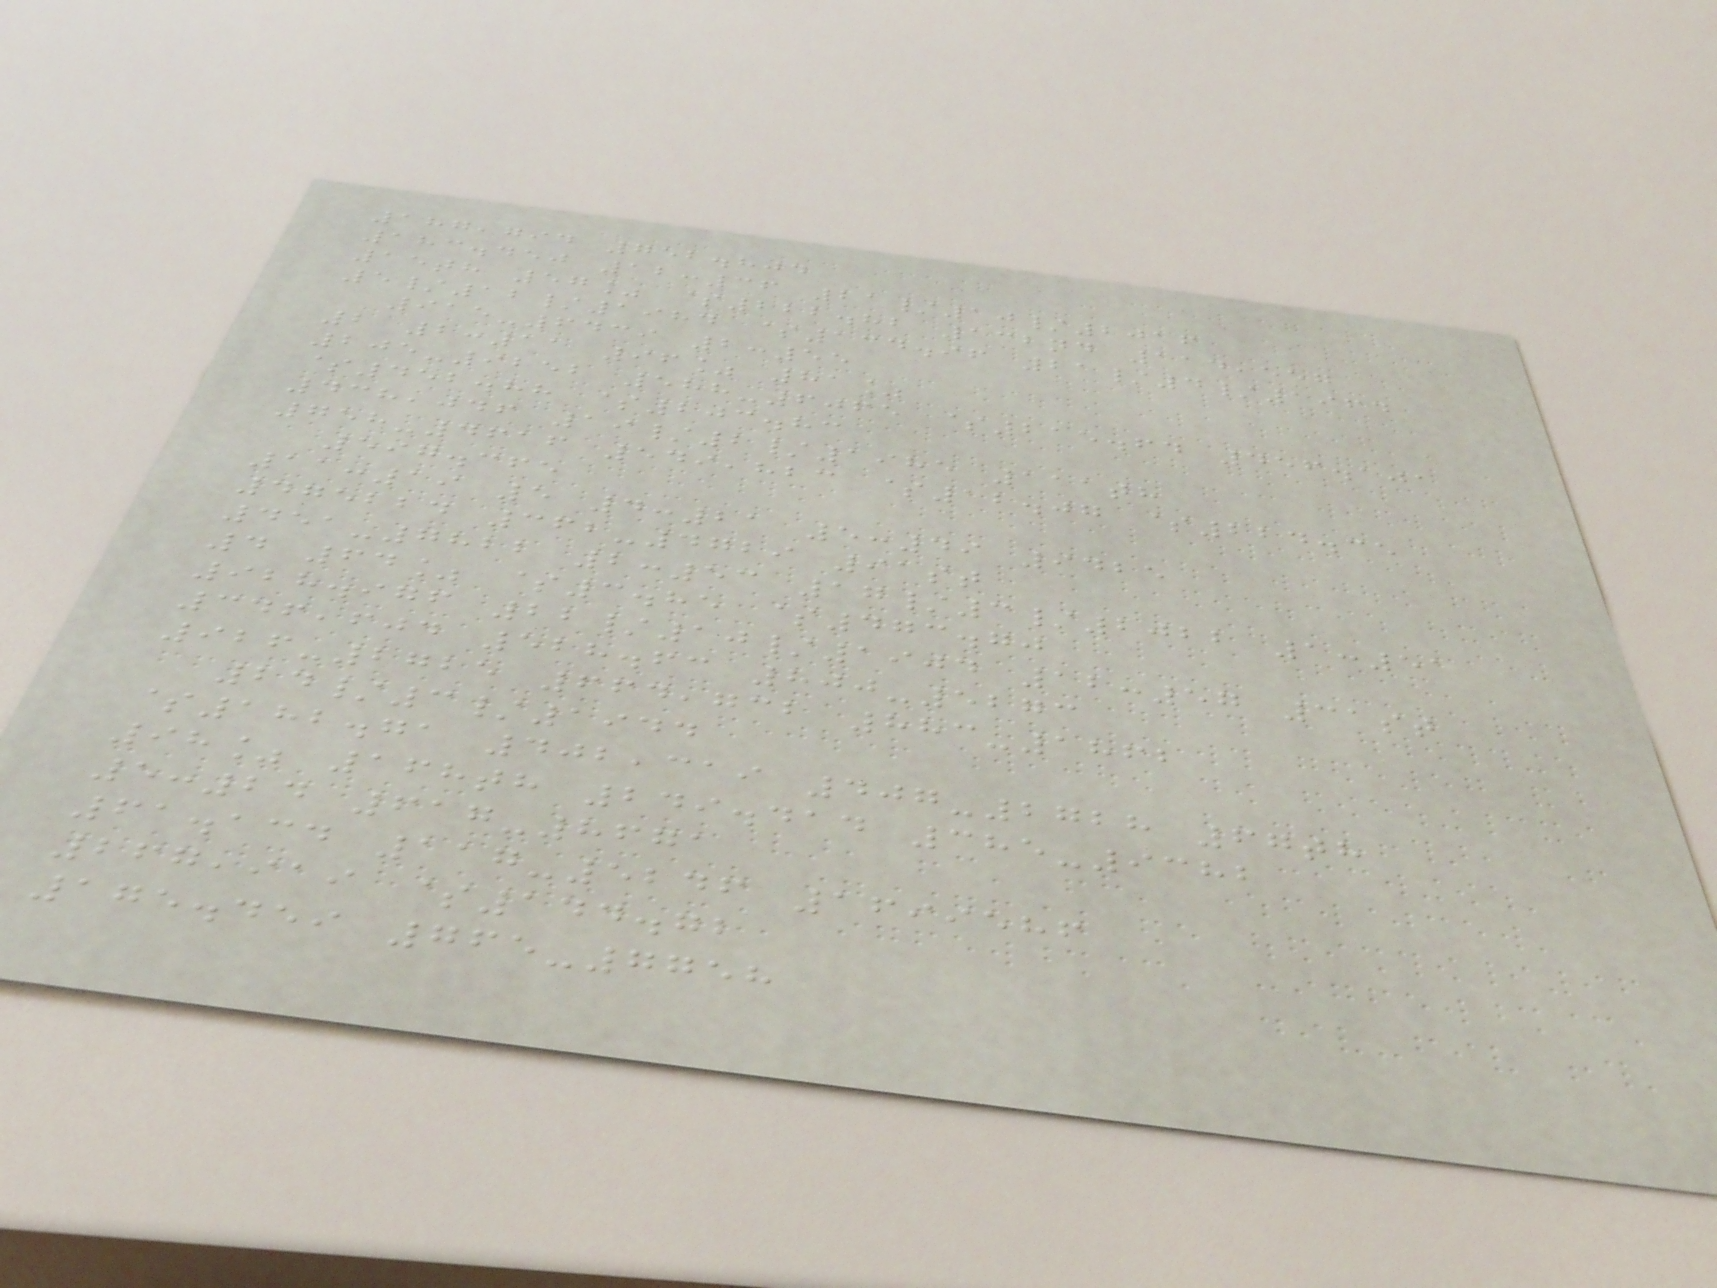187,794 752.804
183.450 12:36 21/10/2016
15th 57% $222.82 132nd 114,557
5/12/1984 $134.96 21/4/1964
915-6439 2:55
2 2:11 96% 81%
205-9252 588-6065 $215.64 456.101
$452.88 $203.83
438,046 19/2/1985 111th
758-4616 549,823 $12.07 $224.35
597.365
11:19 5 4:21 5:49 9425
475224 362-4729 91st
451-7822 2:53 17/3/2022 1:51
4 64% $3.85 $473.70
928.976 22/10/1904 12:57 31st
346,604 528.63 800-5273
926-2725 664,732 883-1862
24/3/1944
$182.71 402,319 407-2728 67th
98% 168th 249.414 385-9382
5:24 617-8671
61.134 117-5246 1699586
267,919 $144.72
175.459 765-7758
